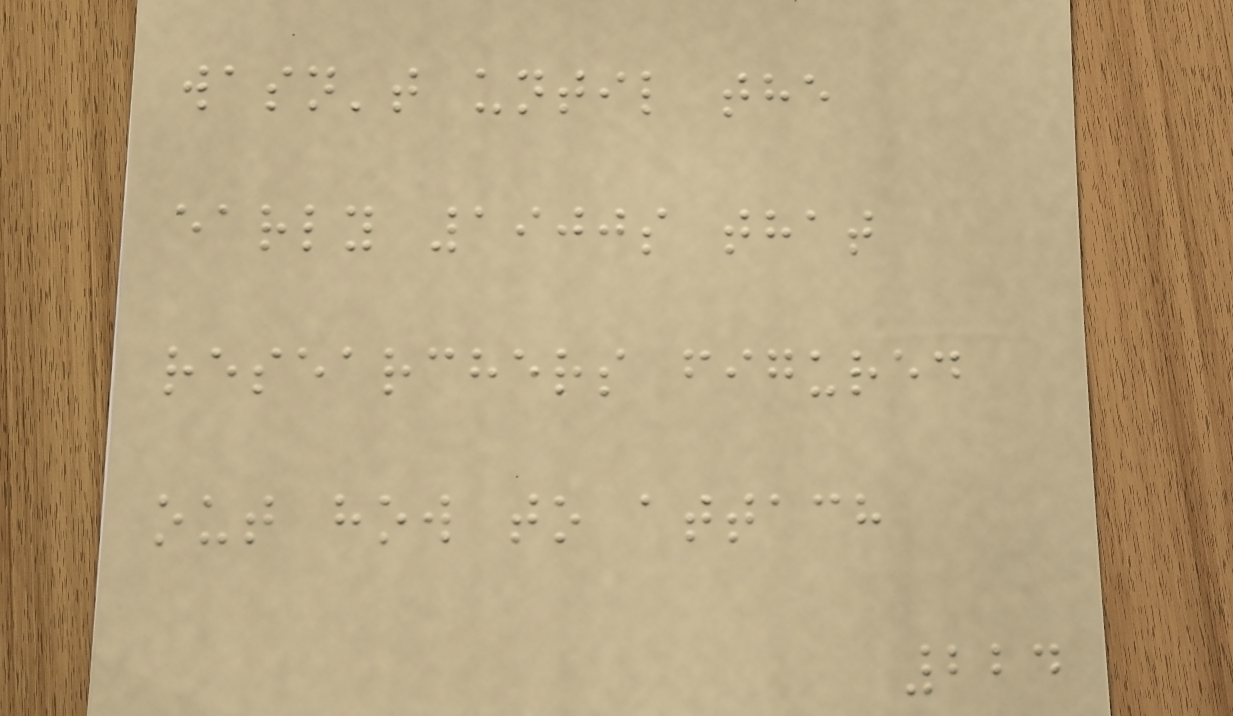wasn't until the
early 1900s that
researchers figured
out how to attach
224
